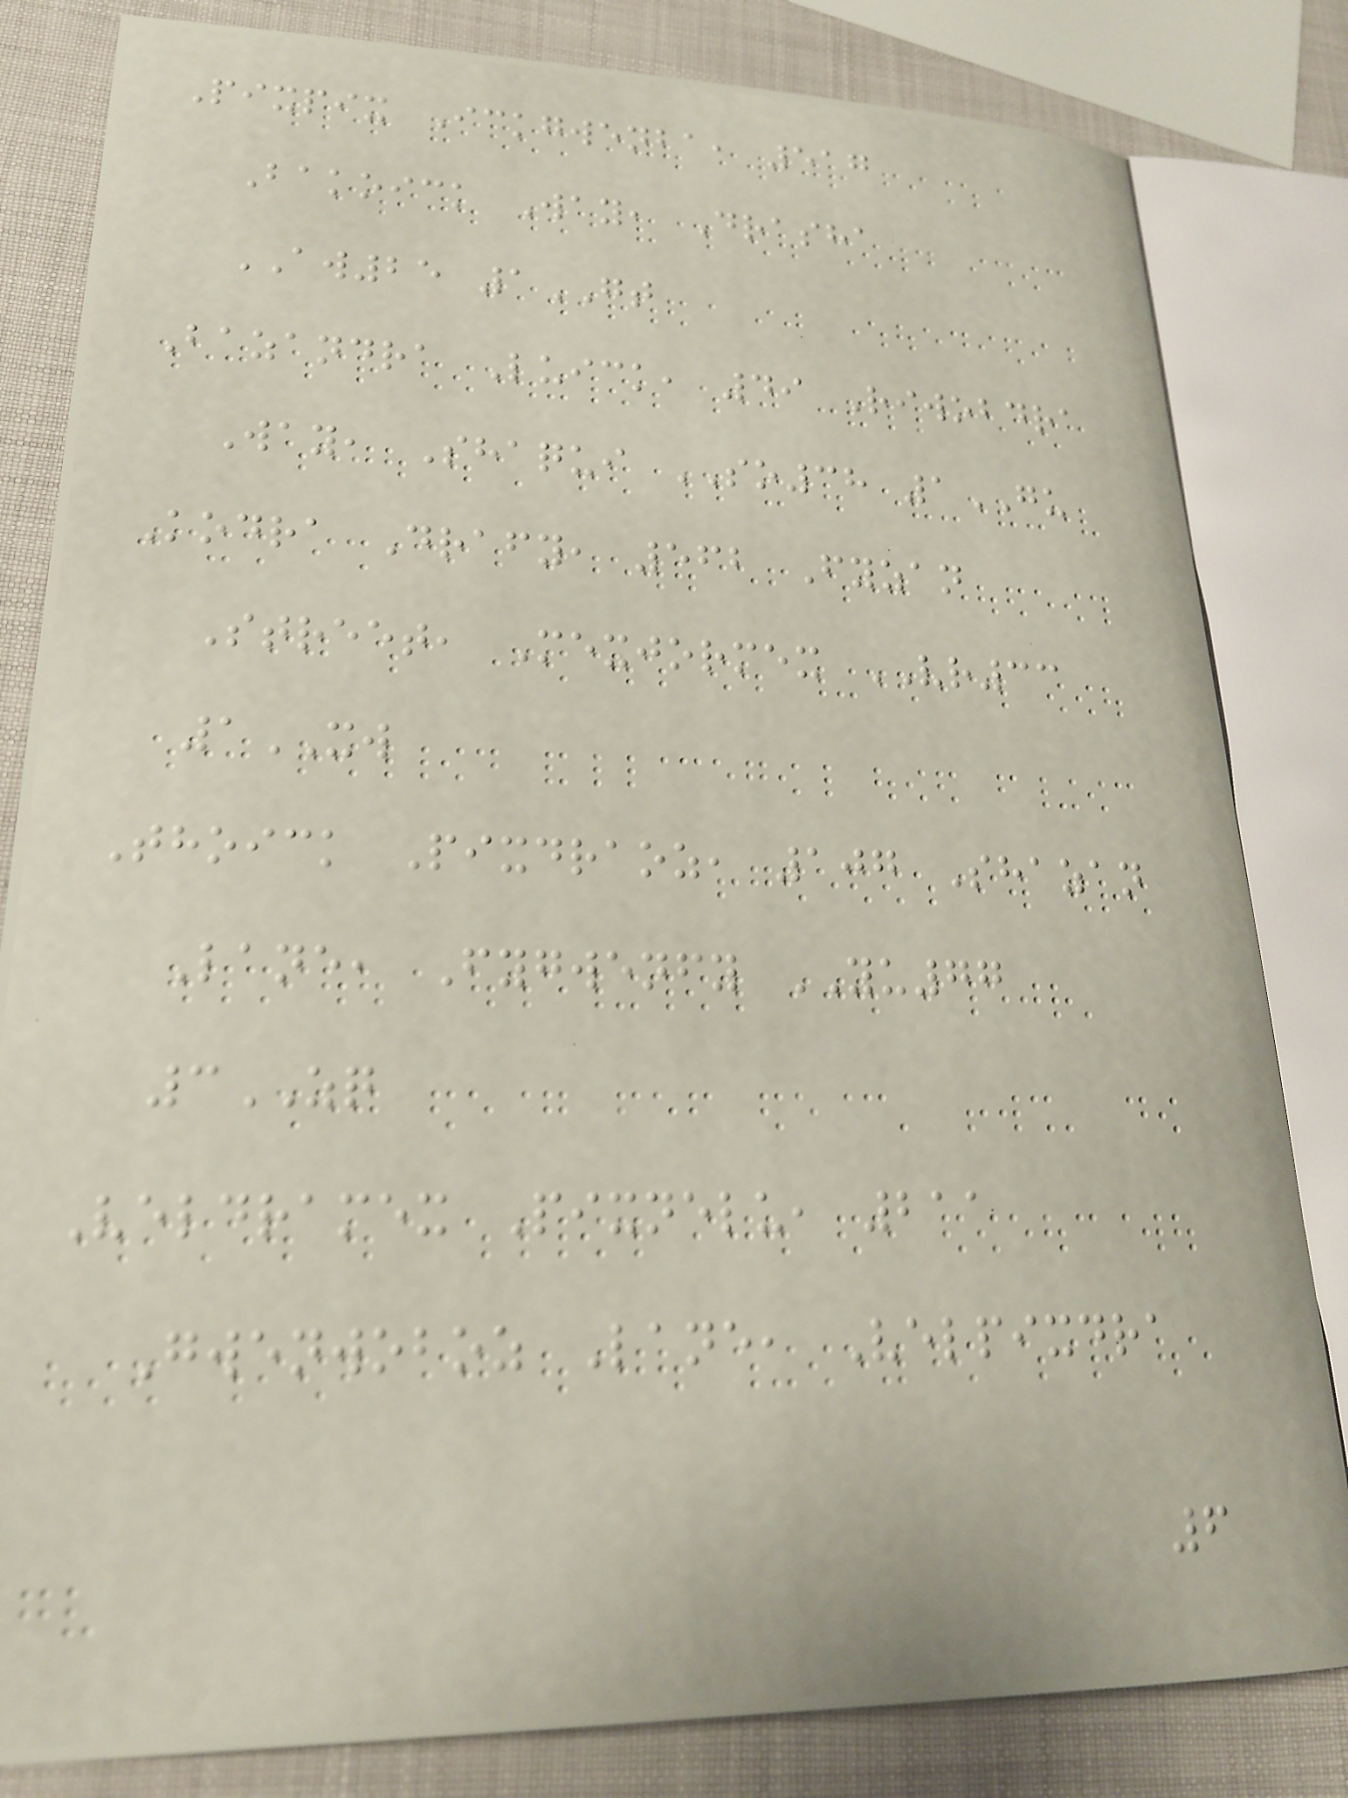Pixpix Ickgwenba, 517
Bakoick Way, Drasha
AW25 1GT
Bazandra Luick, 49 Riwobdra
Way, Shaqui SO38 1GU
Kodra Drafy, 562 Fyzan
Street, Mexjormex VR33
1XW
Thoick Pixdraoz, 107 Shazan
Lane, Fygwenfy YU77
3ZQ
Veldramex Pixnelu, 211
Gwenwoboz Lane, Velpixdra
6
